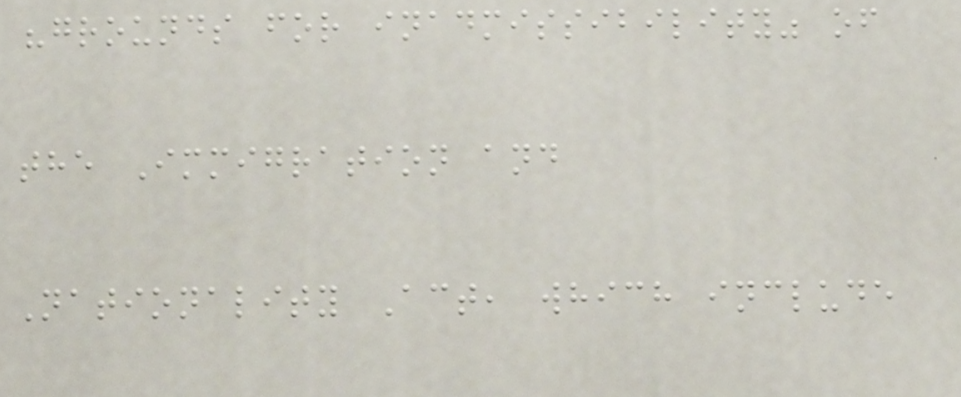"grounds for inadmissibility" of
the Immigration and
Nationality Act, which include
